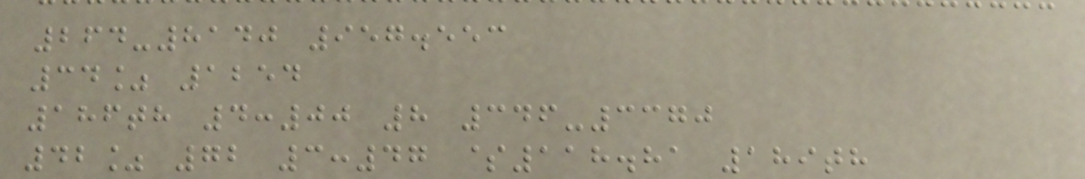264-8140 957.553
34% 1254
186th 4:00 8 346-3370
42% 72 3:47 $118.81 189th
